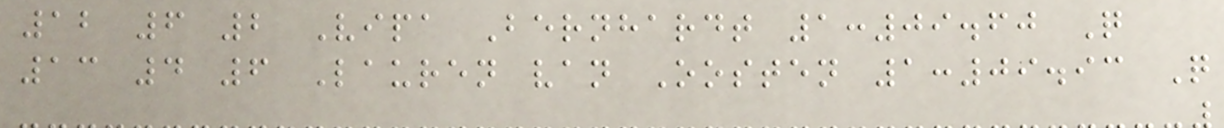12 6 2 Vipa Bernhardt 1:09.60 Q
13 4 6 Lauren van Oosten 1:09.93 Q
